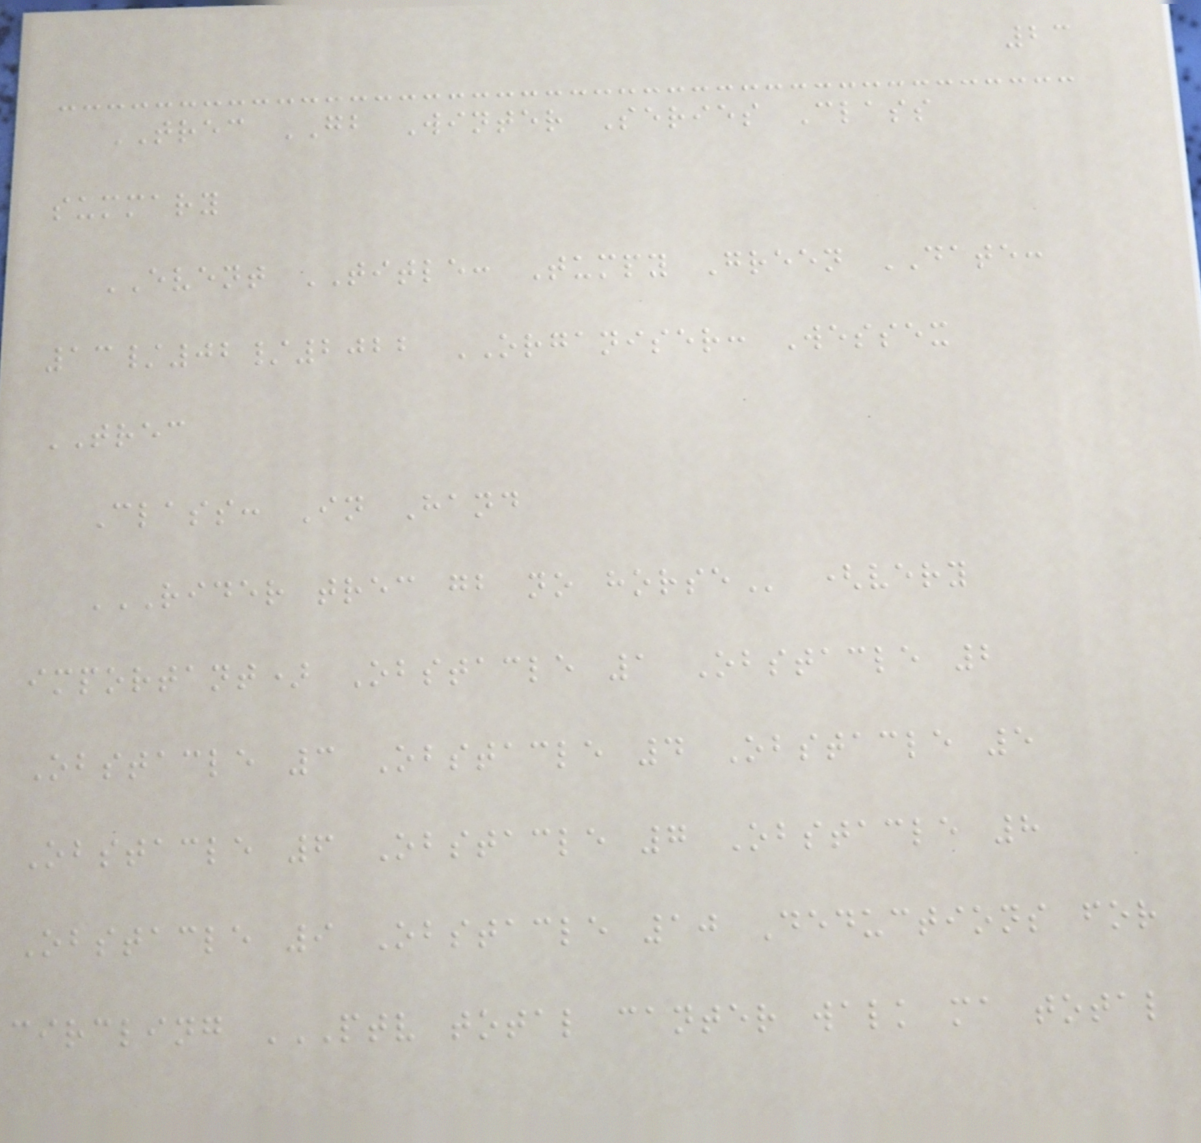23
TREC GB Winter Series Class
summary
EVENT TITLE: Tumpy Green DATE:
13/02/2022 ORGANISER: Wessex
TREC
Class: In Hand
RIDER TREC GB NO HORSE (very
important) Obstacle 1 Obstacle 2
Obstacle 3 Obstacle 4 Obstacle 5
Obstacle 6 Obstacle 7 Obstacle 8
Obstacle 9 Obstacle 10 Deductions for
circling PTV TOTAL CANTER WALK MA TOTAL
